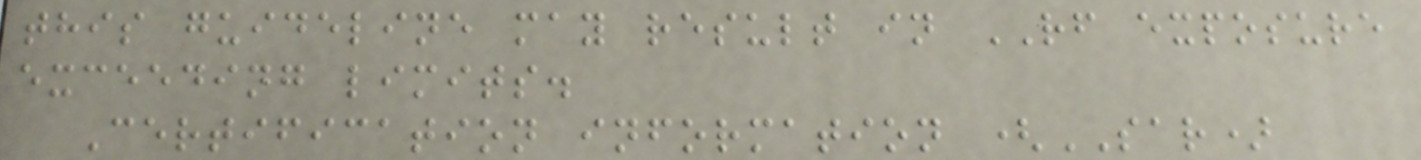this guideline may result in RF exposure
exceeding limits.
Certification information (SAR)
